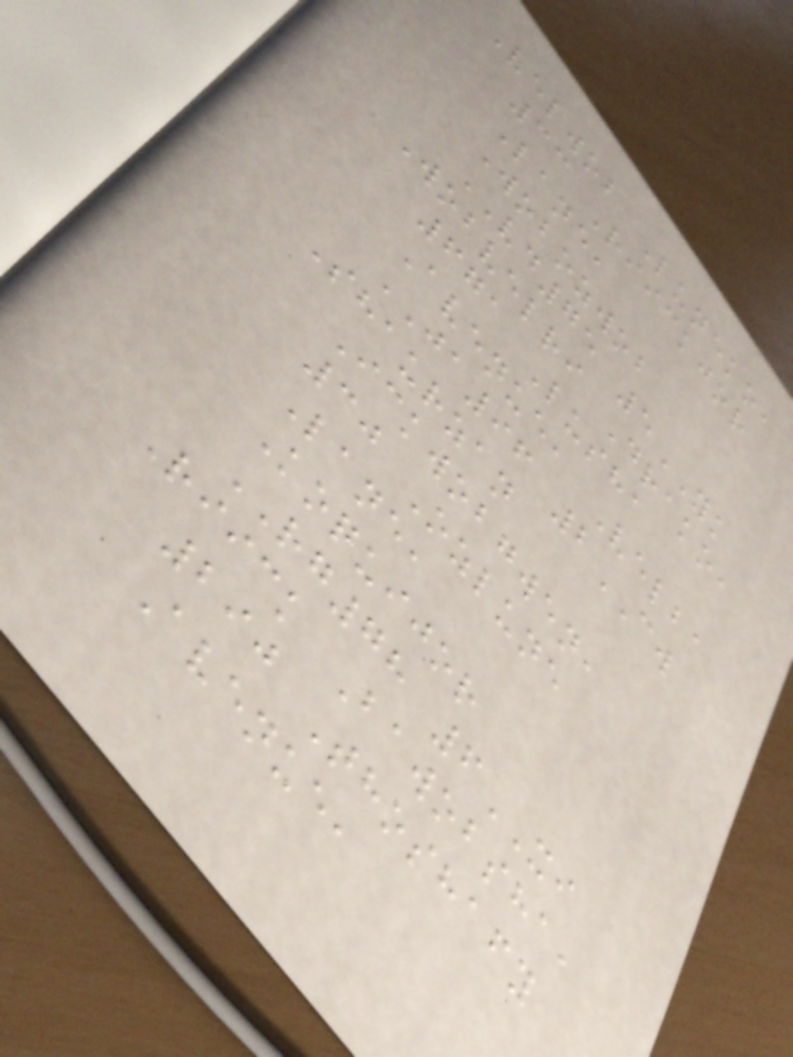Velwob Luneko,
33 Riickjor
Lane,
Wobozwob
VD75 5YK
Wobvelri Drako,
671 Lusha
Avenue, Velba
JA96 2CW
Shaurzan
Ickwobgwen,
30 Ozlune
Lane,
Koquijor
RG78 6XI
Riick Bawobsha,
290 Thoshafy
Avenue,
